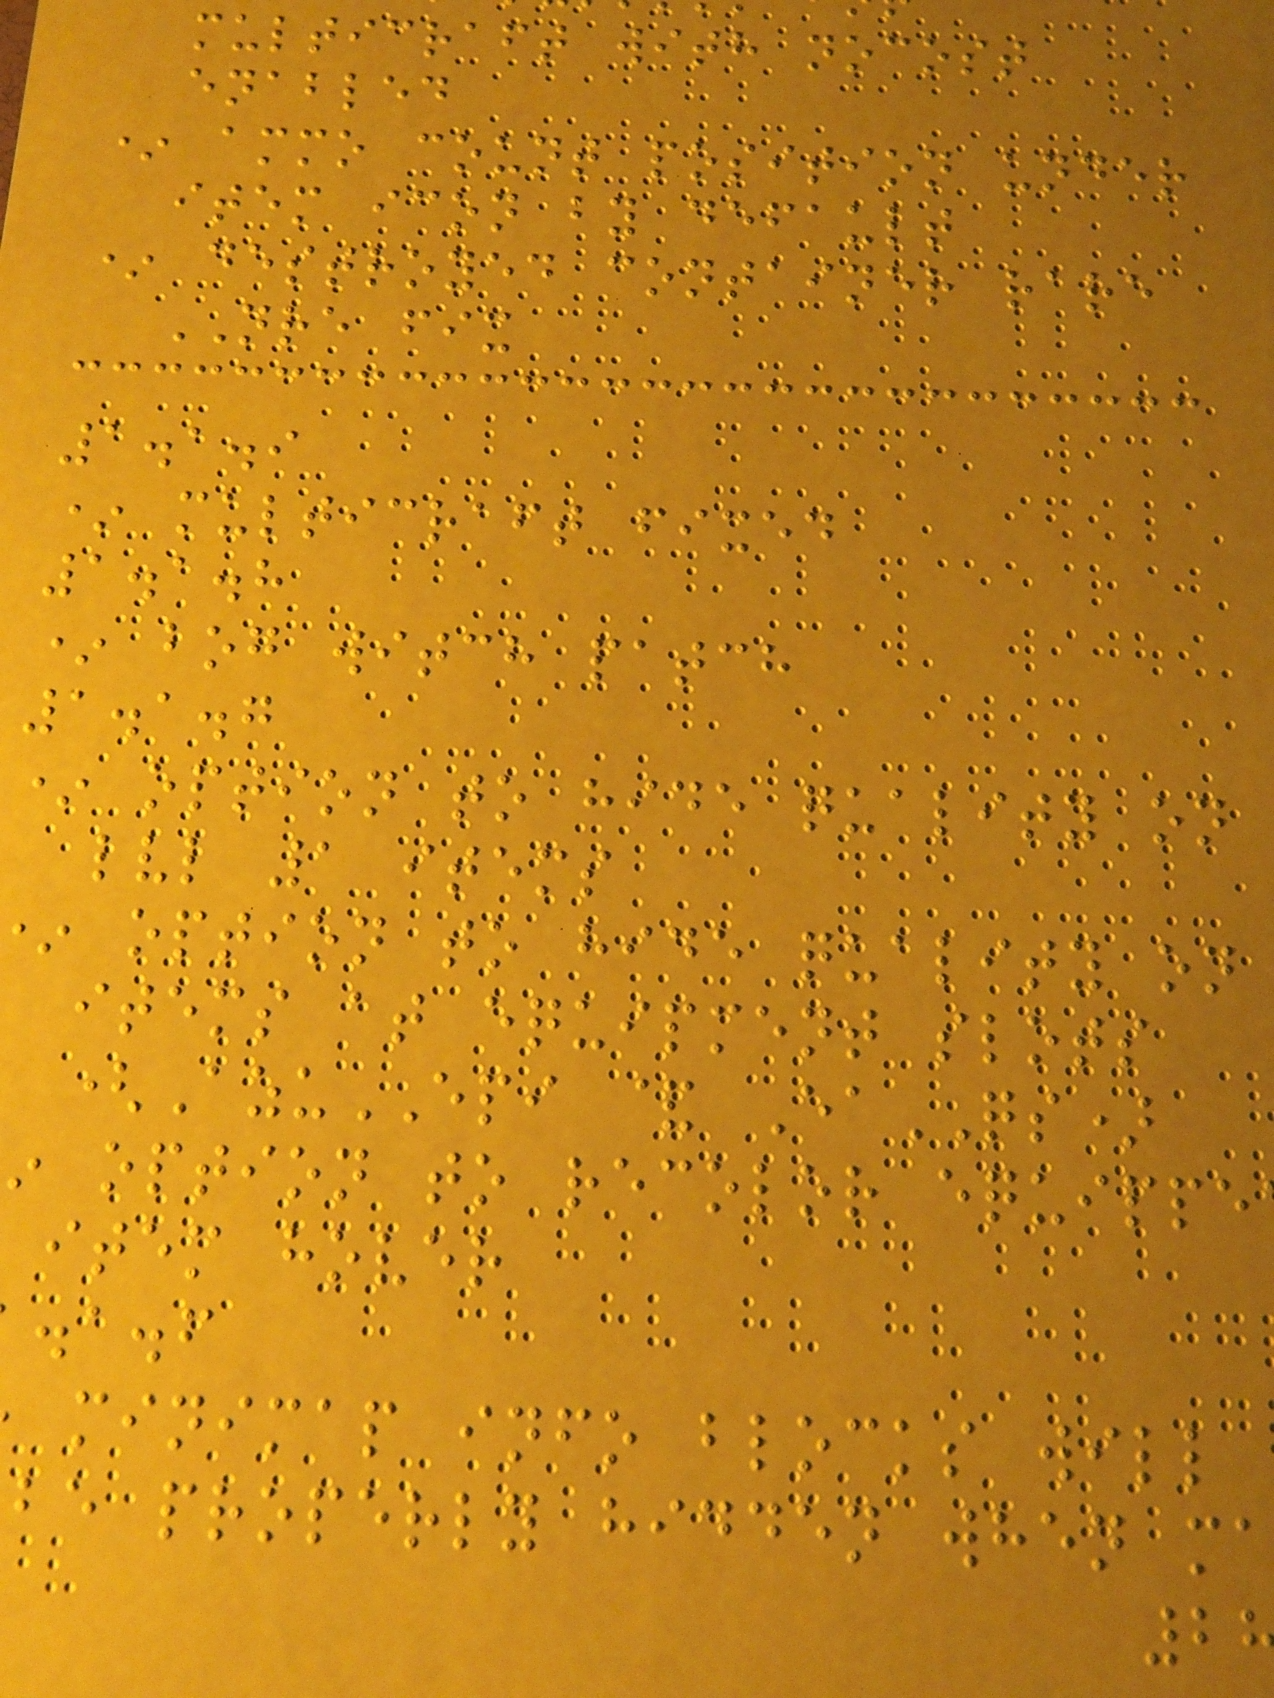multicraft with nocost
enabled
* ammo count position under
item icon by default
* destroyed container rare
NRE fix
1.1.9
* multicraft fixed
1.1.8
* bog witch patch
1.1.7
* option to hide quality on
lvl 1 items
option to hide quality on
items at equipment slots
(AzuEPI & EaQS)
option to recolor equippe
item hover
.a.f
minimap info blocks will
be properly hidden when ma
